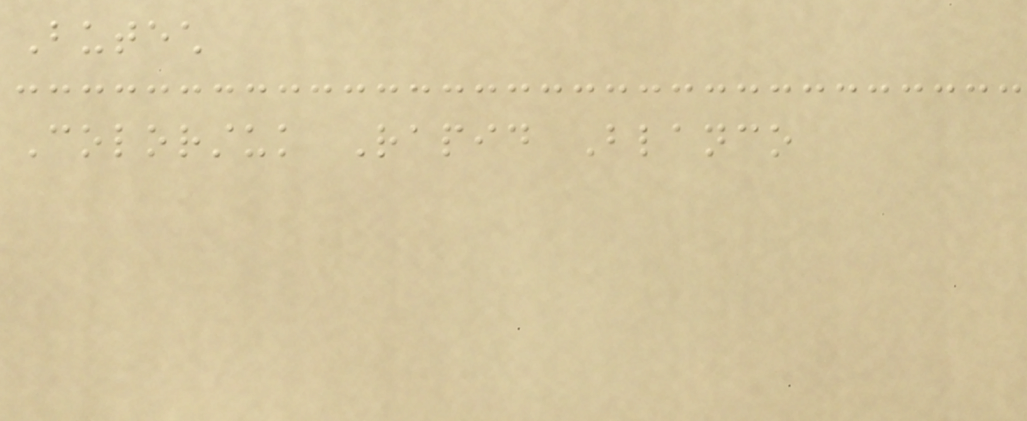Butech
Colorstuk Rapid Blanco
